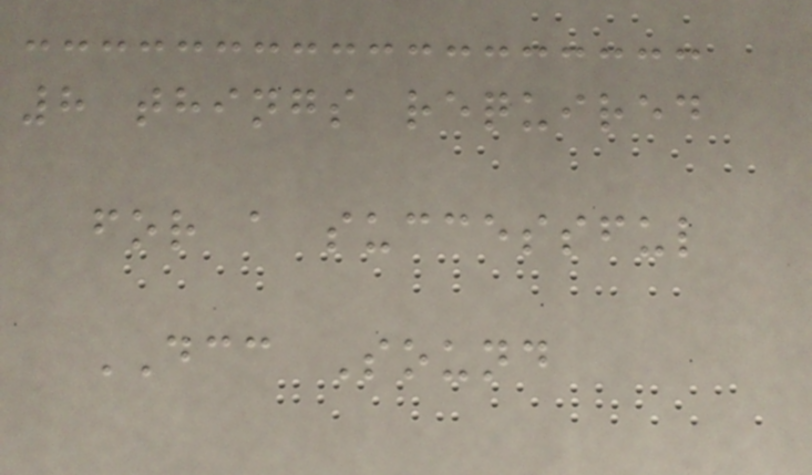8 things required
for a successful
DCC Sound
